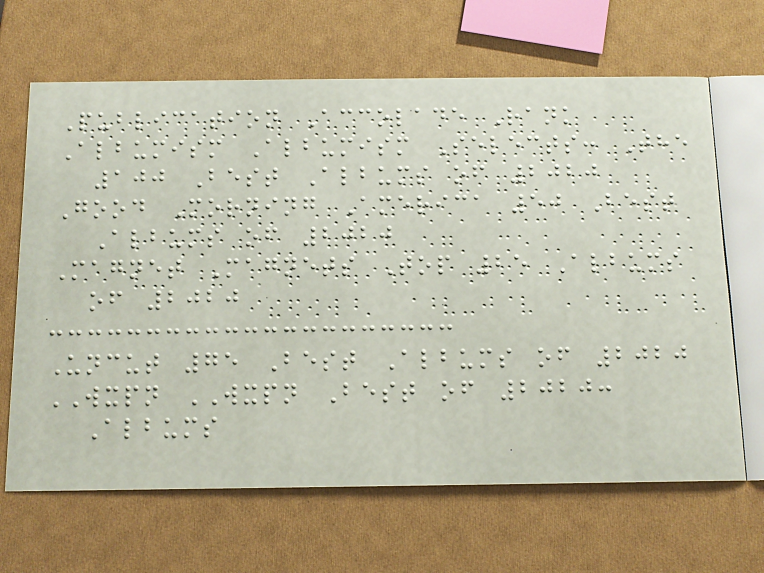Publication Accolade Rank
Albumism Albumism Selects: The
100 Best Albums of 2020
Good Morning America 50 Best
Albums of 2020
Magnet Magnets Top 25 Albums
of 2020
Uncut 75 Best Albums of 2020
WXPN WXPN Best of 2020:
Albums
